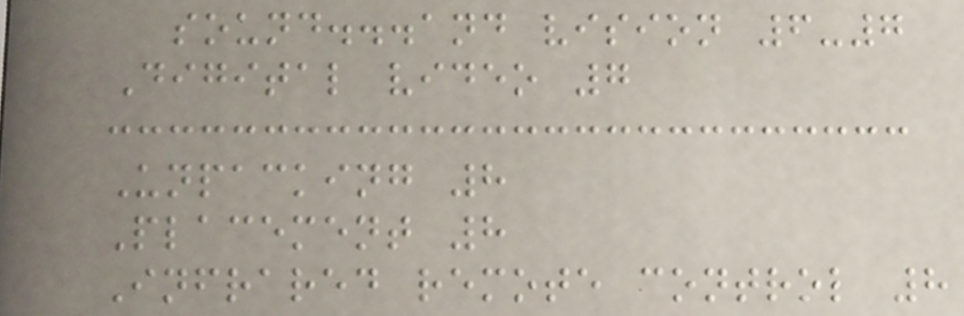sound...and vision 6-7
Digital video 7
Unpacking 8
Placement 8
Infrared remote control 8
